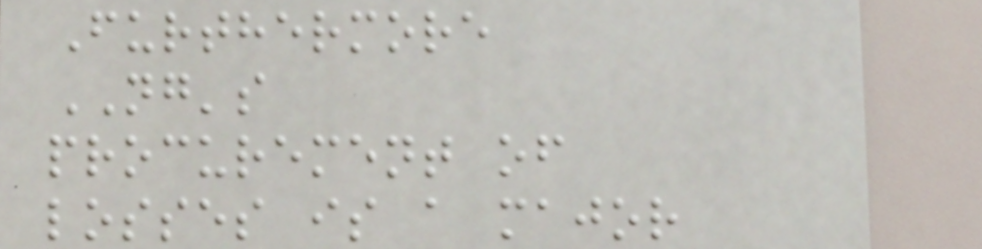Furthermore
NG's
procurement of
losses is a major
